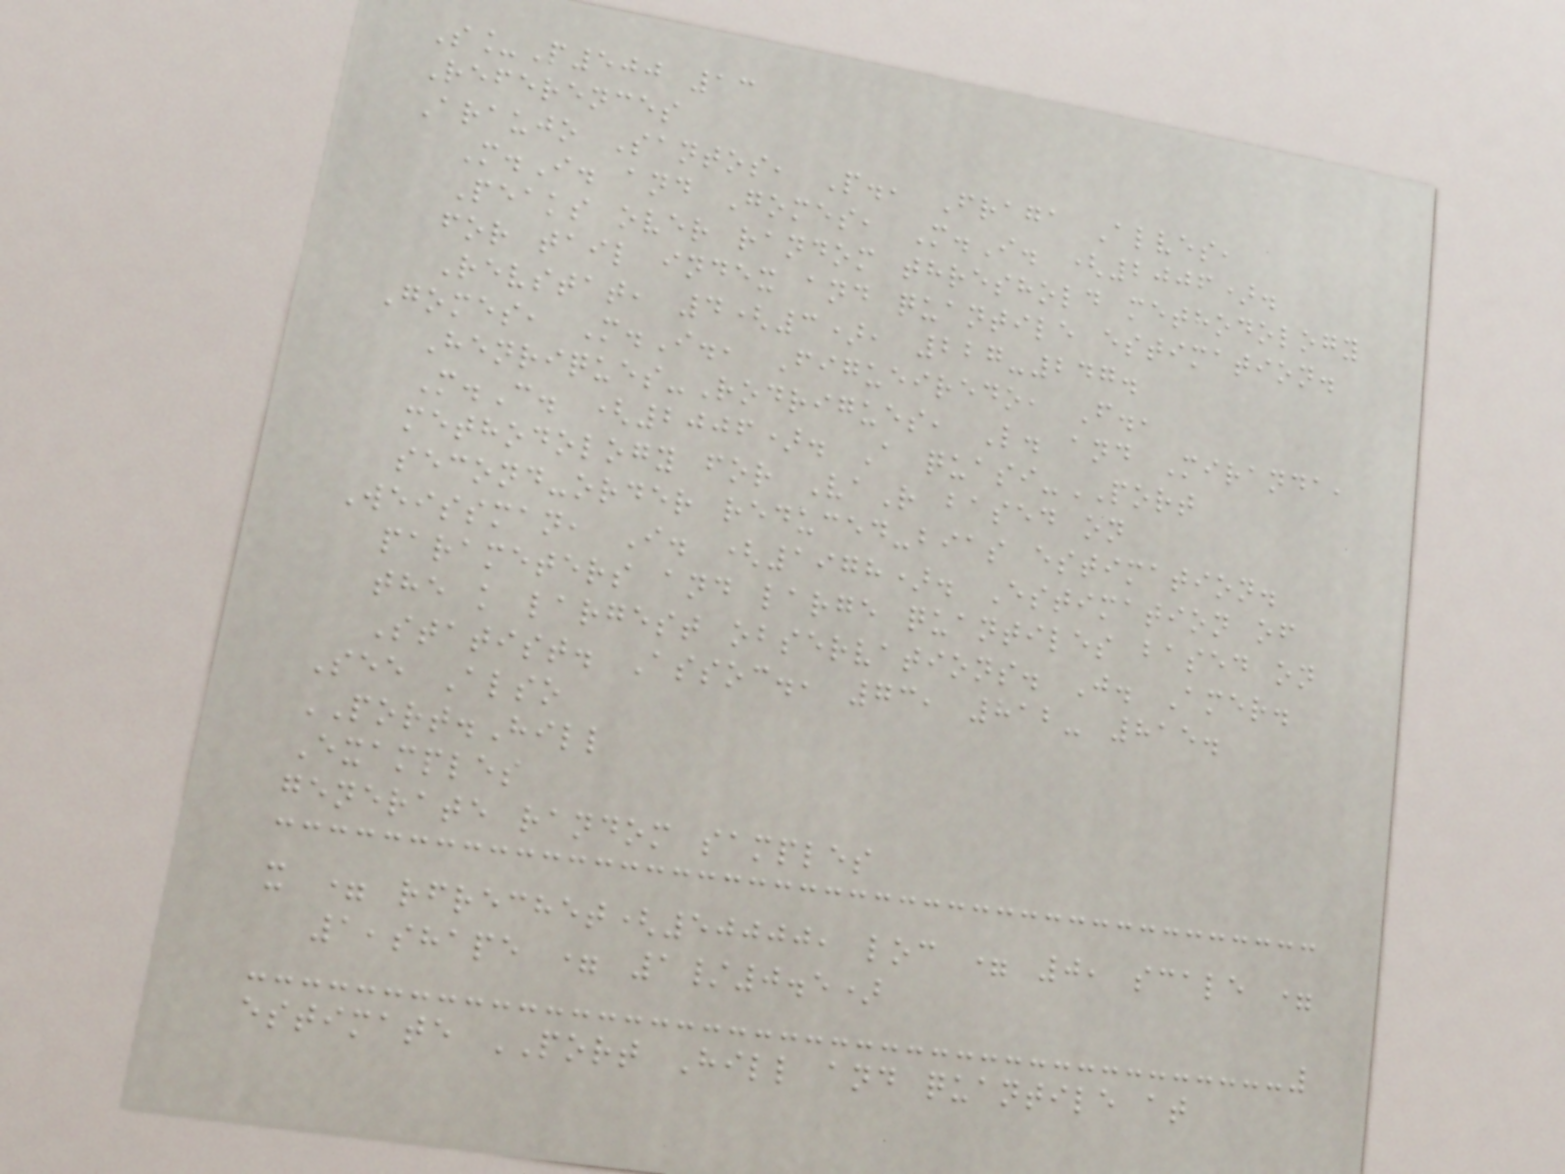S_P500 13
References
Araujo Santos, P., Fraga Alves,
M.I. and Gomes, M.I. (2006).
Peaks over random threshold methodology
for tail index and quantile estimation.
Revstat, 4(3), 227-247.
Gomes, M.I., Figueiredo, F.,
Henriques-Rodrigues, L. and Miranda,
M.C. (2006). A quasi-PORT
methodology for VaR based on
second-order reduced-bias estimation.
Weissman, I. (1978). Estimation of
parameters and large quantiles based on
the k largest observations. J. Amer.
Statist. Assoc., 73, 812- 815.
See Also
PORT.Hill
Examples
generate random samples
x = rfrechet(50000, loc = 0, scale =
1,shape = 1/0.5)
estimate PORT Hill and quantile at
